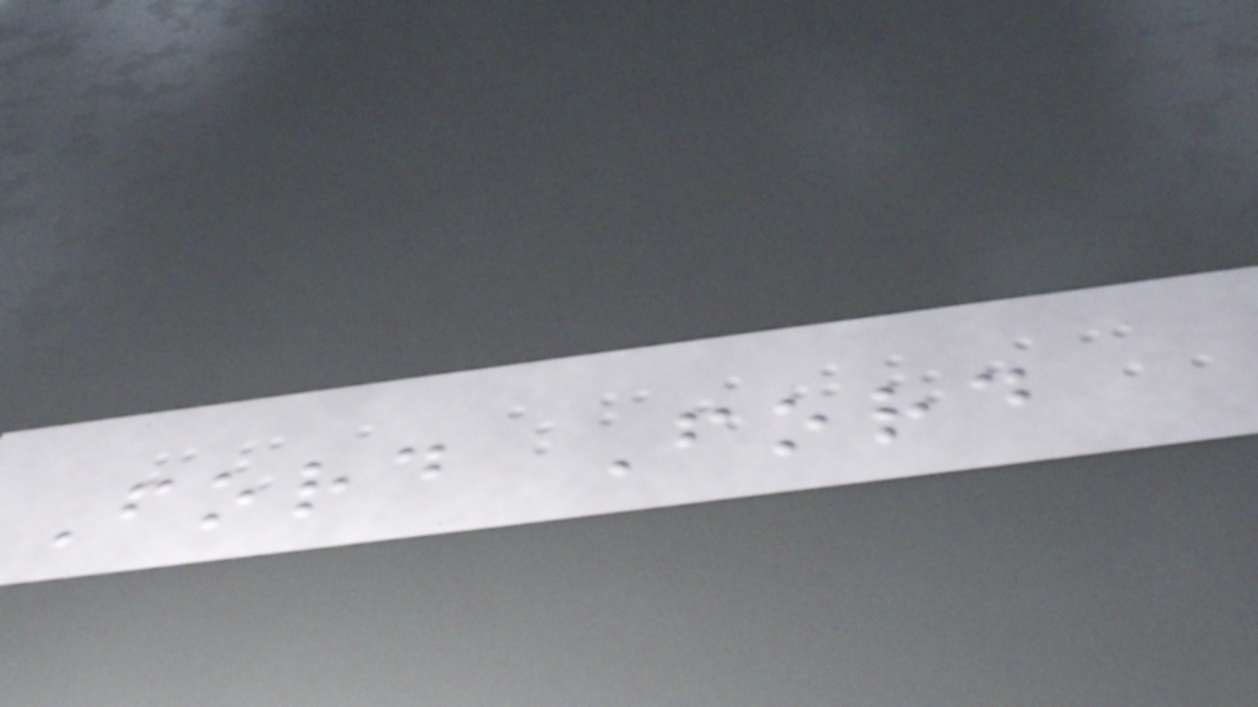Ford Ford
